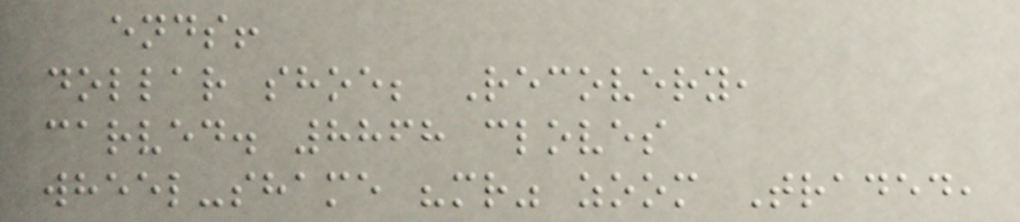ends!
dollar shoe; Recovery,
carved. 8868 cloves
wheel-shame "mr" zoom Traded,
